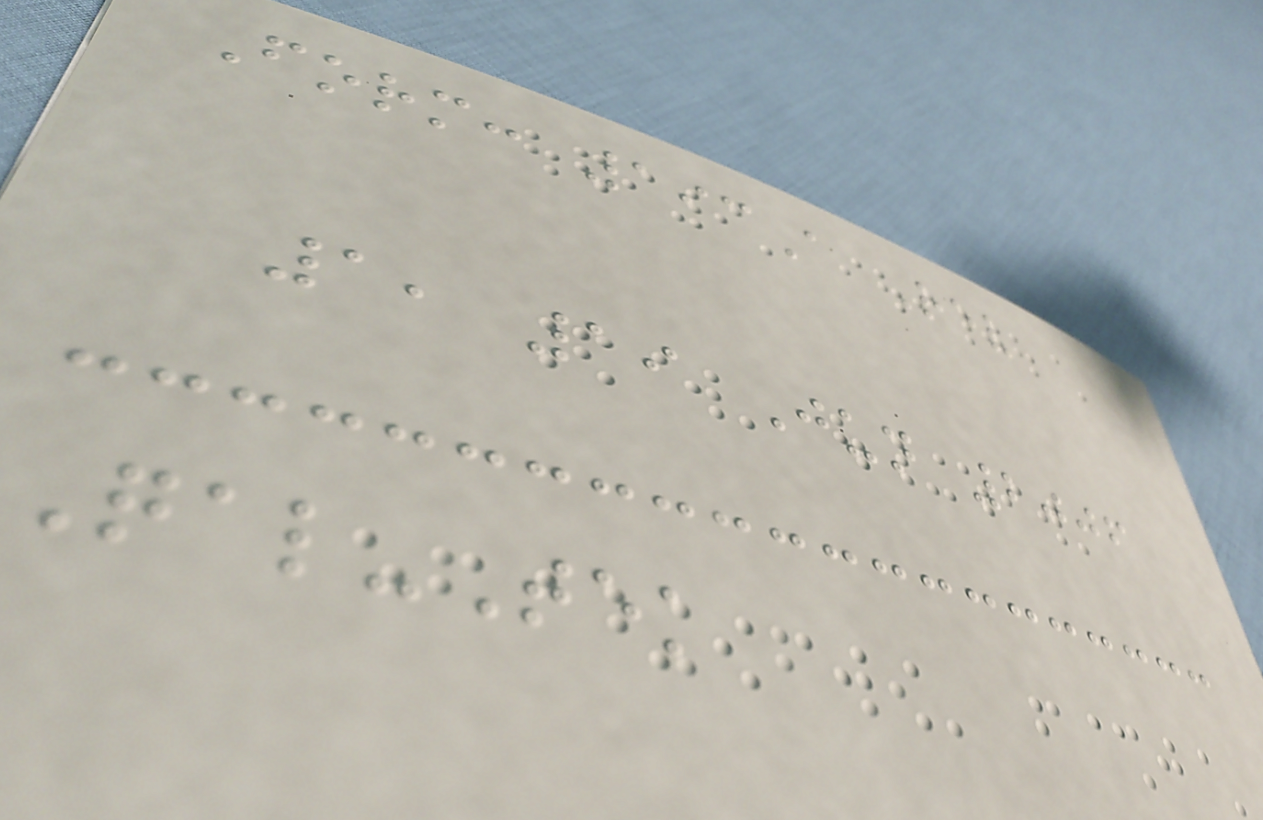Form: 193A Rev
1, 19 Jun 2006
Qal-Tek
